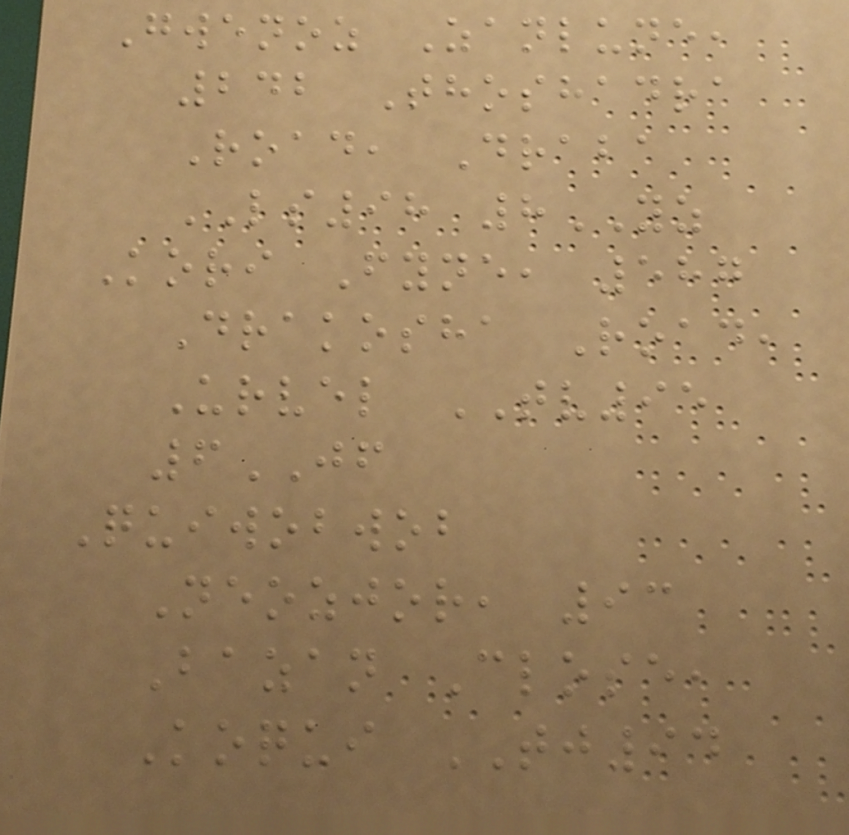Gwenoz Zanlune,
242 Thoshadra
Road, Draba
LS98 8YZ
Kori Fyne, 587
Drakosha Road,
Urvel TV95
6JF
Quiwobwob
Neozjor, 93
Bazan Close,
Koqui TJ94
